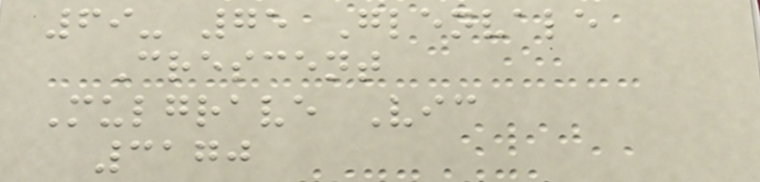69- 75 Glenvale
Crescent
Mulgrave Vic
3170
